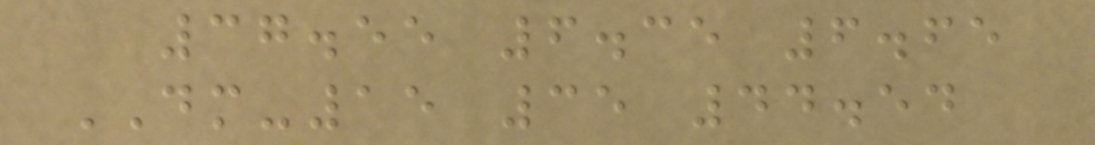37.55 6.35 6.65
DM-15 35 44.54
